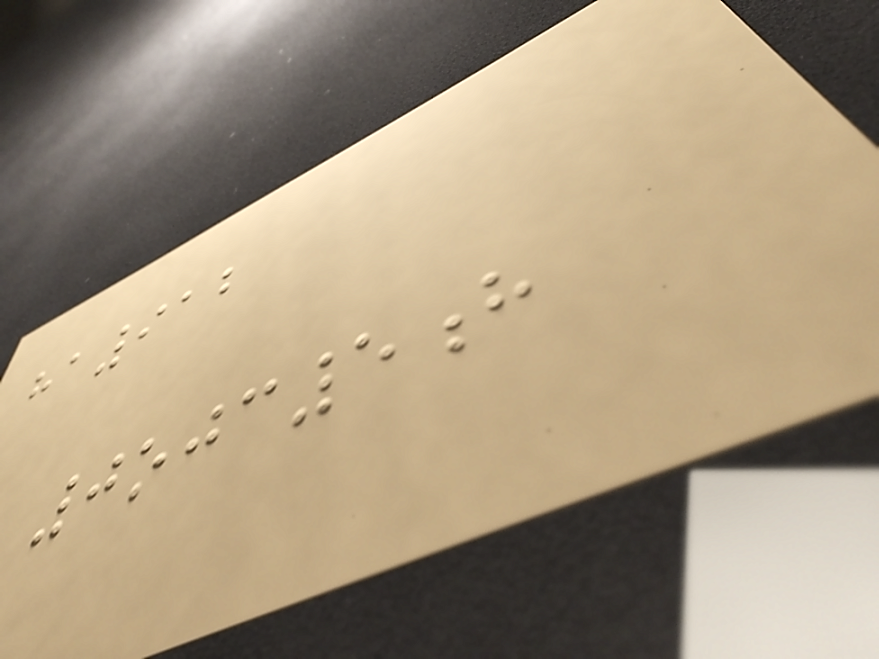ha912
0ojc5h
